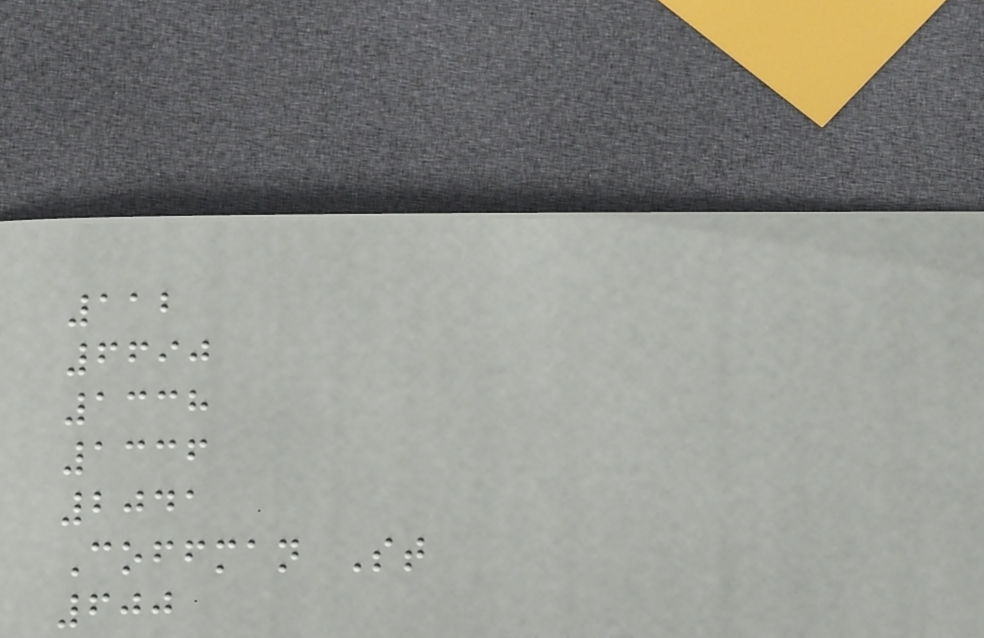112
6690
1338
1336
2041
Coffman St
600
